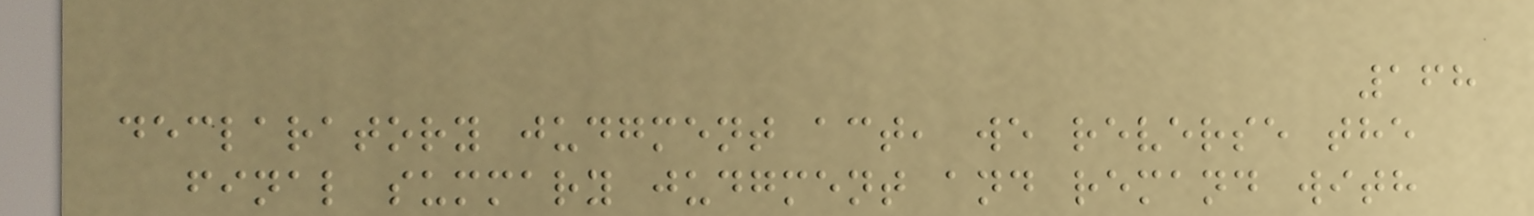168
declaratory judgment act, we reverse the
final summary judgment and remand with
